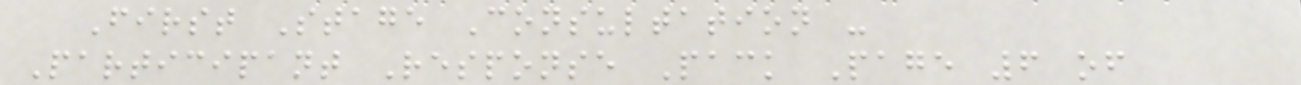First Stage Consultation -
Participant Response Pack Page 6 of
